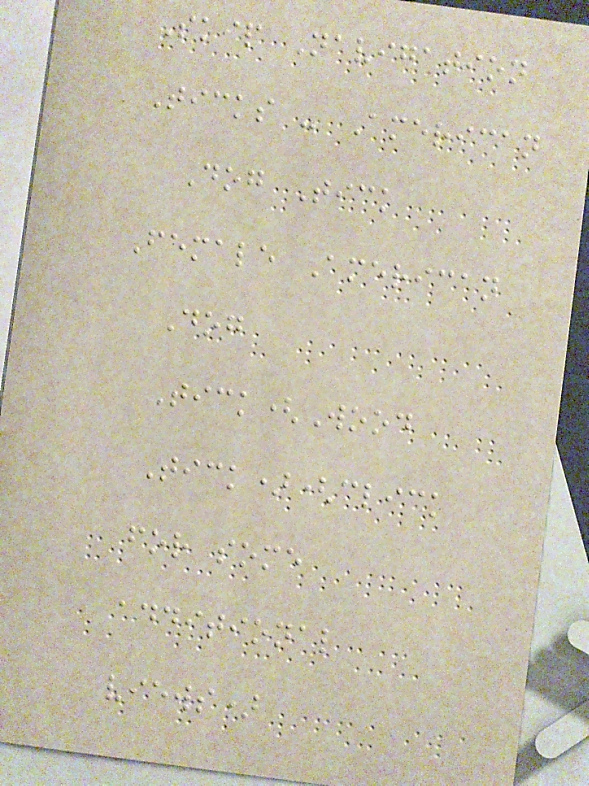Skip Navigation
Ticks - American
Dog Tick
Female American
Dog
Tick(Wood
Tick)(click
for some
additional
views)
